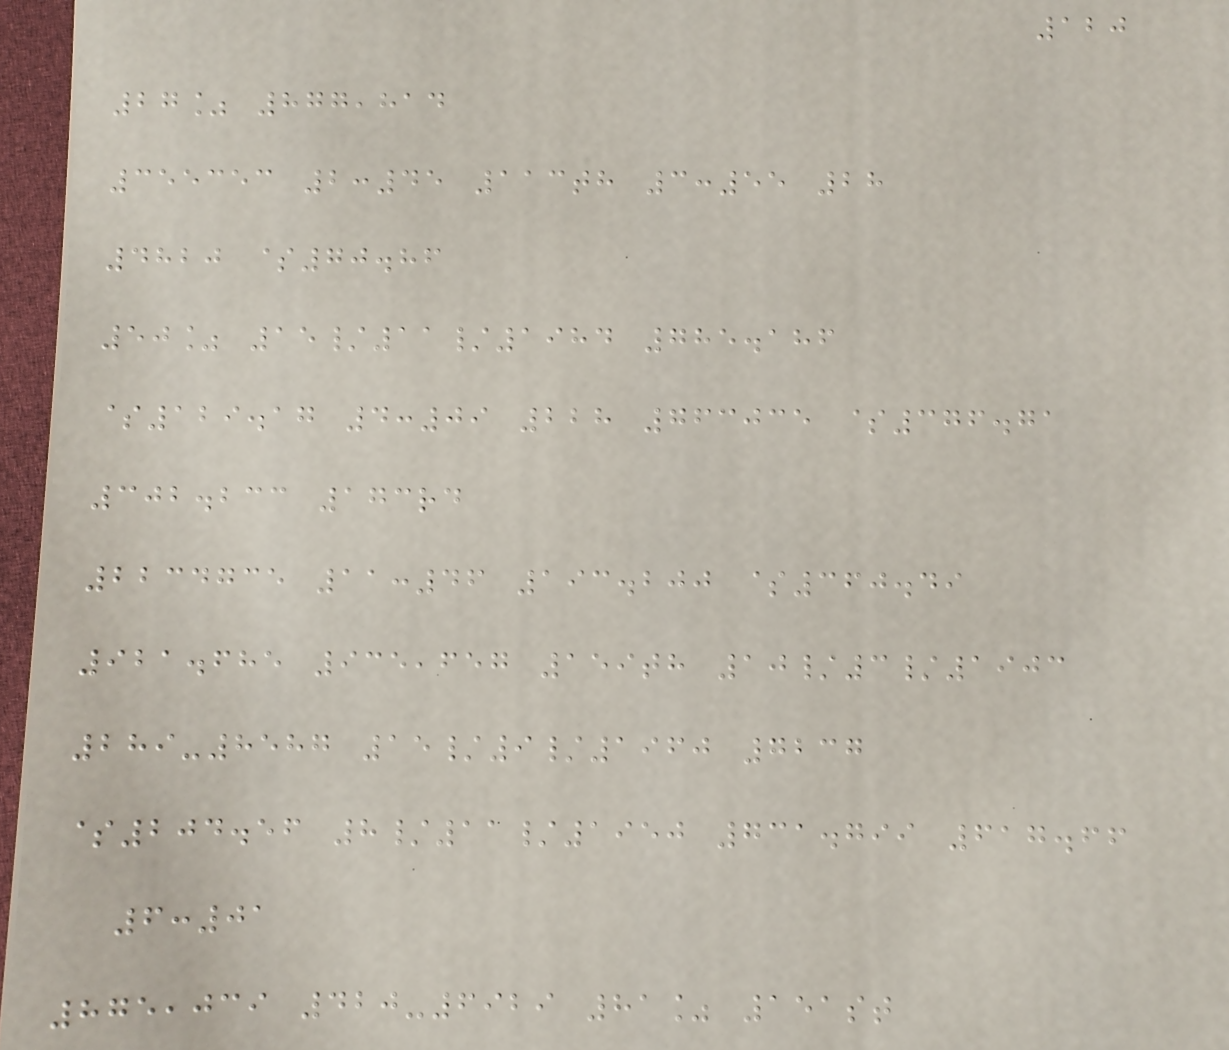120
27% 877,814
355353 2:45 113th 3:55 28
4820 $70.86
50% 15/11/1984 785.186
$129.17 4:09 228 763035 $376.71
302.233 173rd
2234735 11:46 193.200 $360.49
921.685 935,657 159th 10/3/1903
289-8587 15/9/1960 7237
$204.56 8/11/1950 731.799 617.66
6:01
875,039 420-6929 81% 151st
